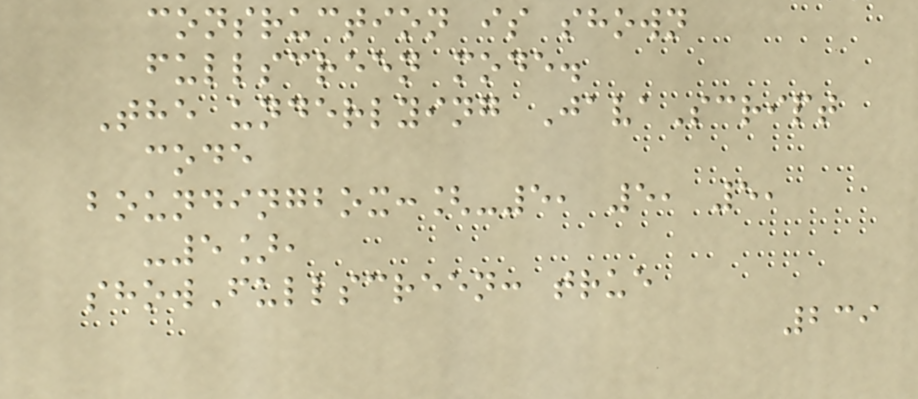consruction is shown
fullscreen mode.
The underlying JavaScript
code
boundingbox:[-5, 5, 5,
-5],
showFullscreen: true
239
